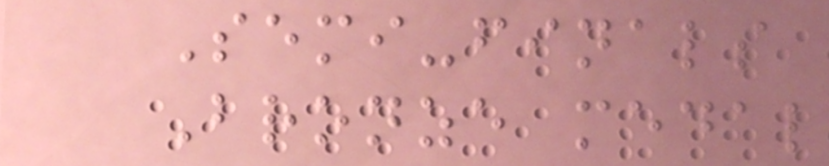Semi-finals
Bronze medal
